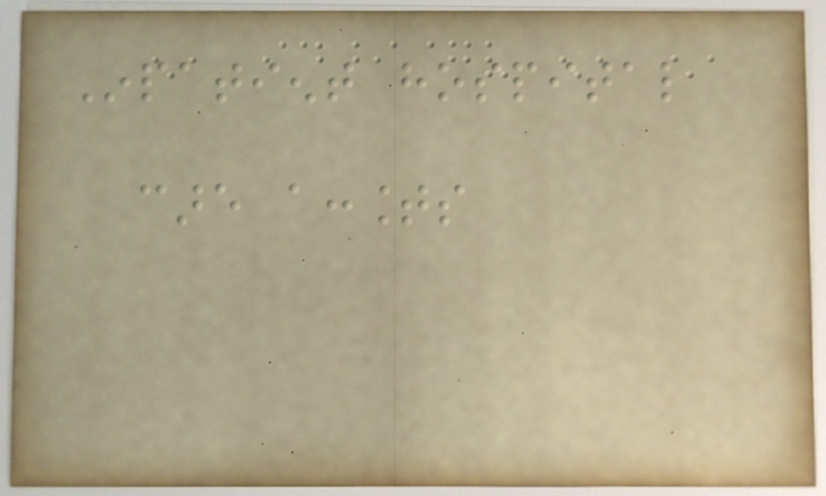Inpatient hospital
care accounts
